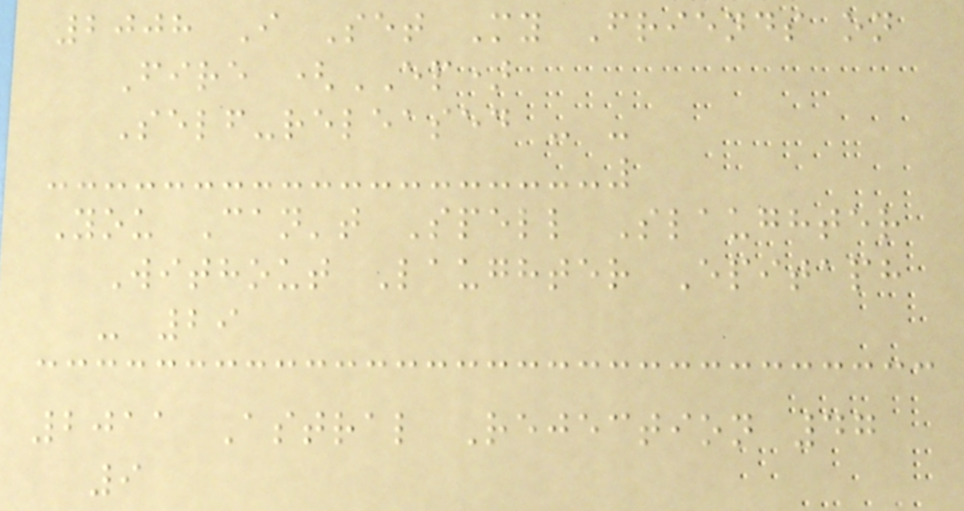2008 I Set My Friends on
Fire (EP)
Self-released - -
You Can't Spell Slaughter
Without Laughter Epitaph
- 29
2011 Astral Rejection 47
9
